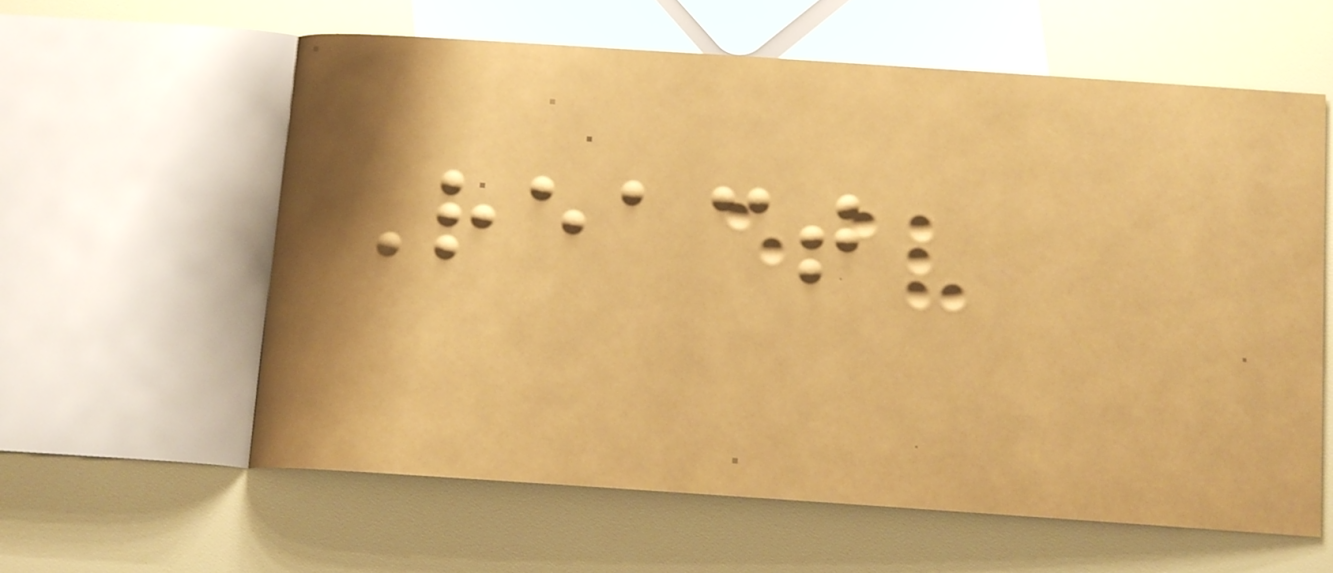React
